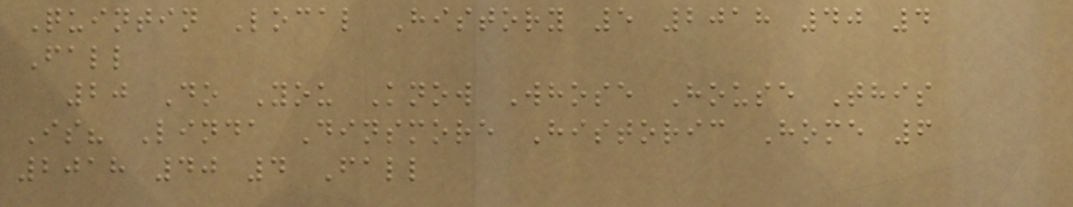Quintin Local History 5 2018 40 4
Fall
20 Do You Know Whose House This
Is? Linda Dinsmore Historic Home 6
2018 40 4 Fall
